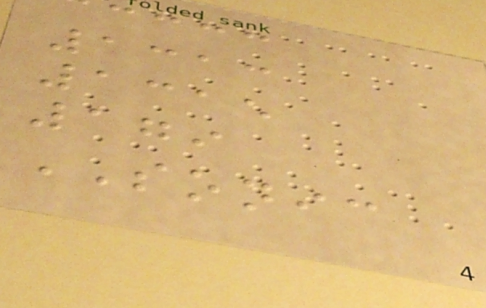1313
1315
179
SONIC
